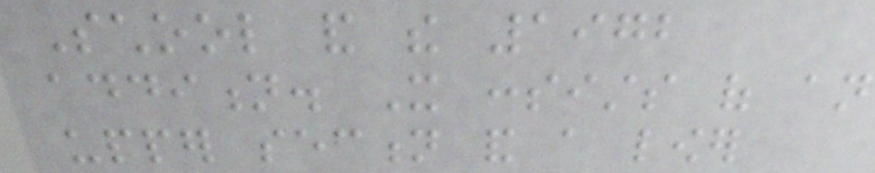School and the 1972
addition. It consists of an
upper section and a lower
